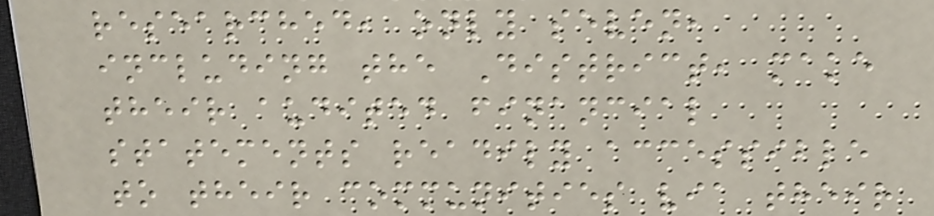researched, only seven,
including the District, make
their audited financial
statements readily accessible
to their communities via their
